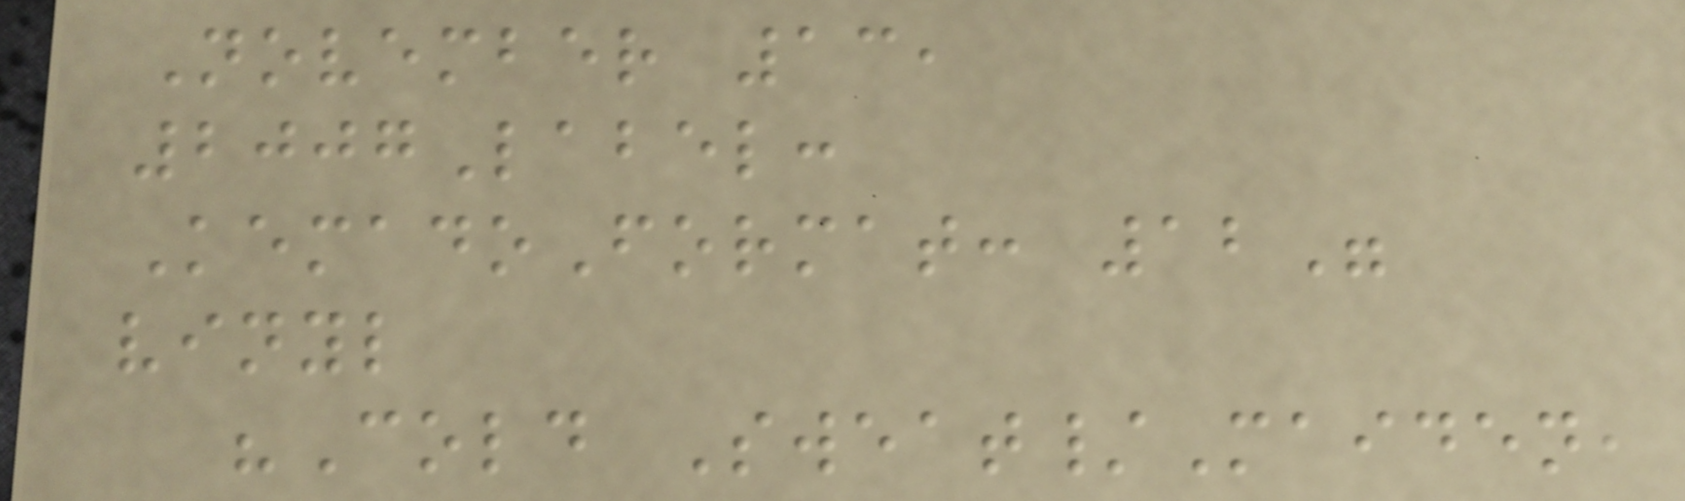November 13,
2007Label:
KemadoFormat: 12"
vinyl
"Cold Sweat/Maiden,
